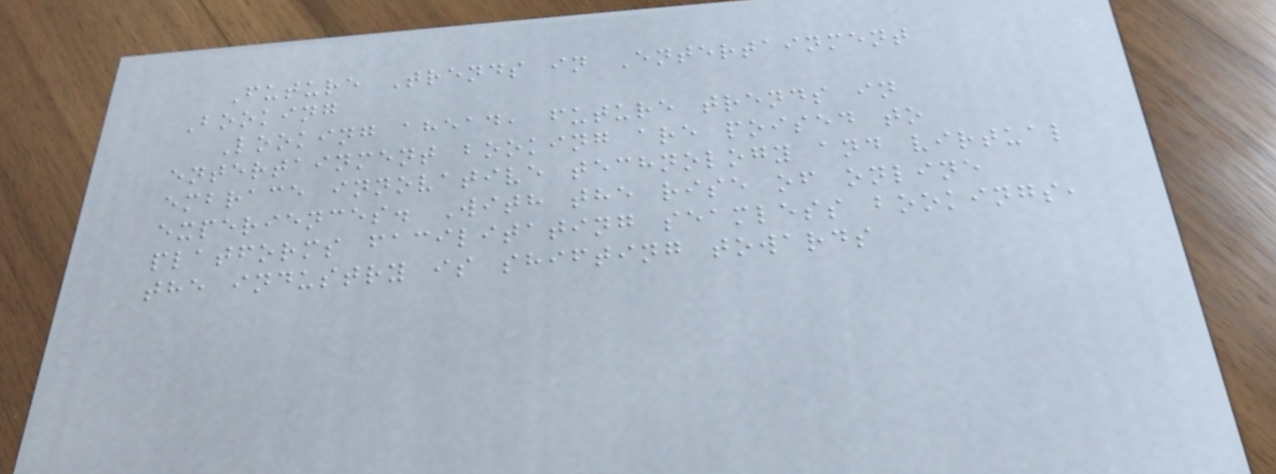Future Trends in Entertainment
Booking
Looking ahead, future trends in
entertainment booking are poised to
embrace innovative technology and virtual
experiences. With the rise of online
platforms facilitating seamless bookings,
the industry is shifting towards
